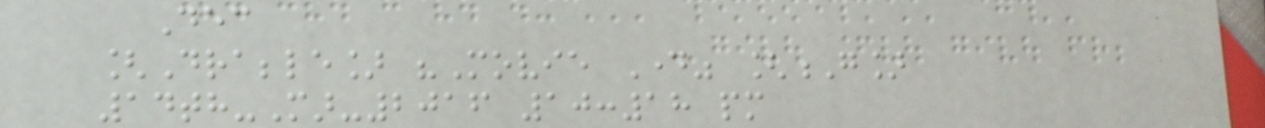Dec
[Drabble] "Movie Day" [G]
14th-Mar-2016 10:18 pm
